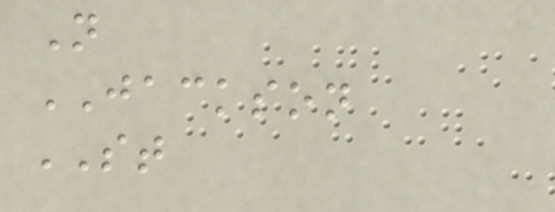N
JACKSON
ST
